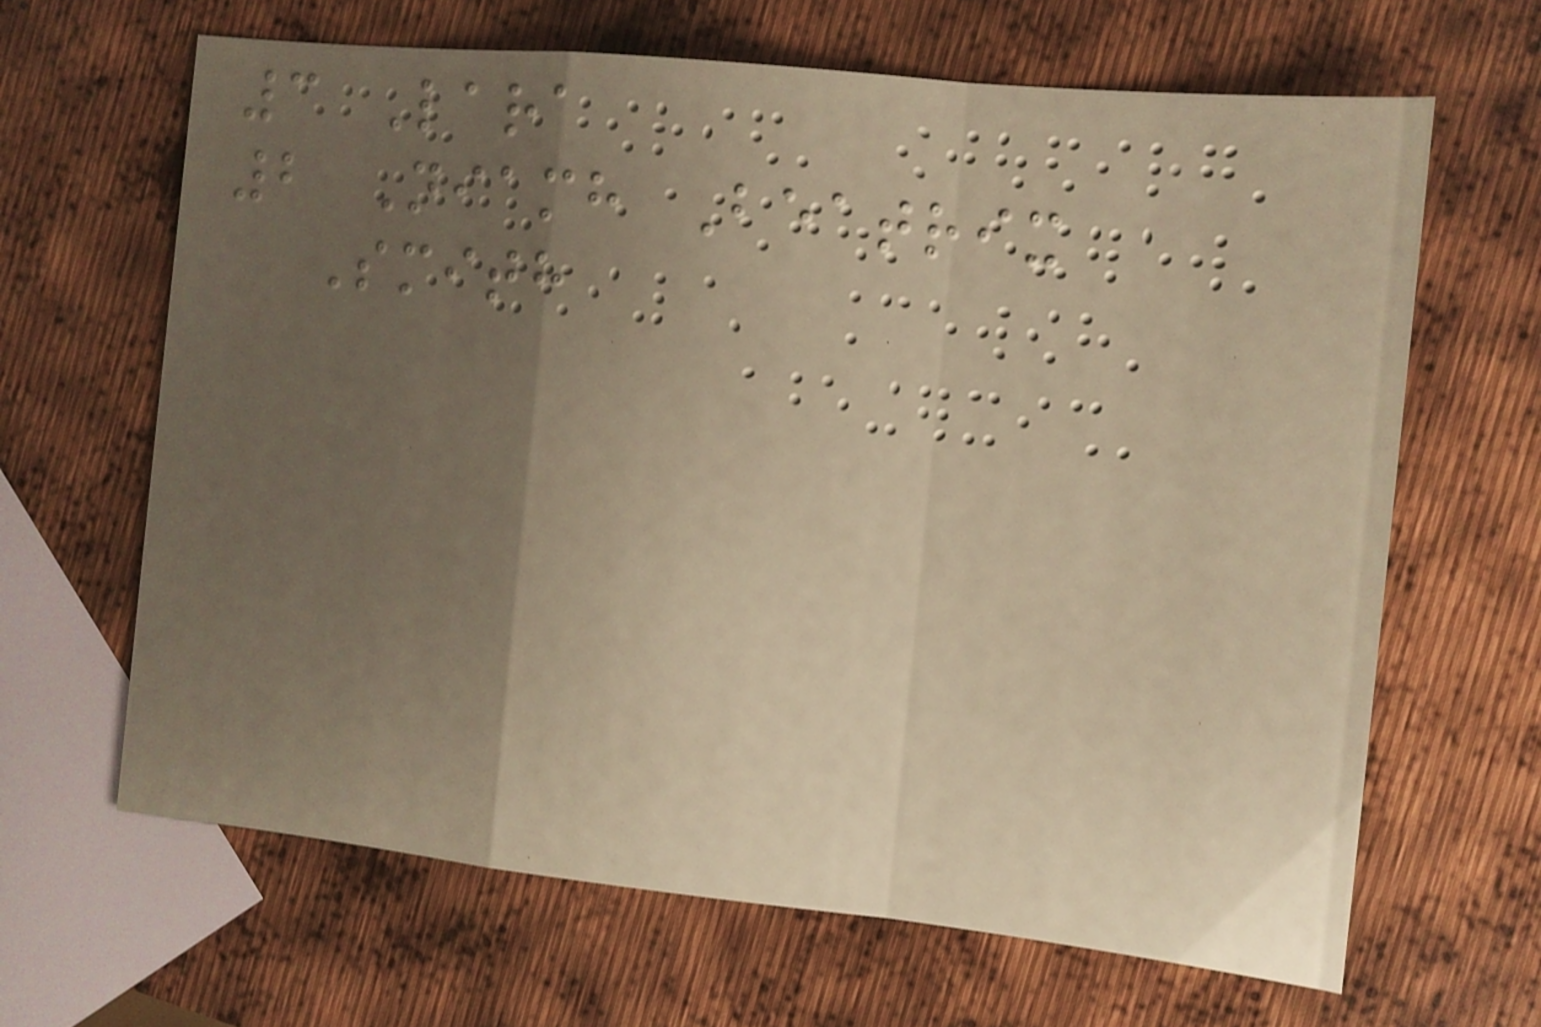3 Lara
2 Niamh Beatrix
Smith
